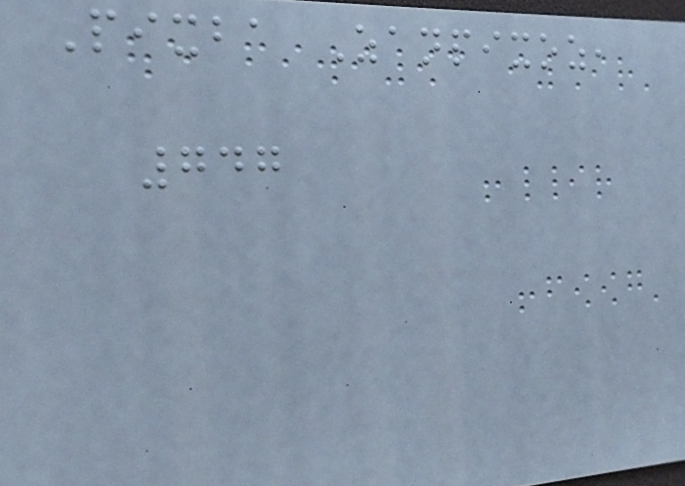Pixba Zanpixoz,
747
